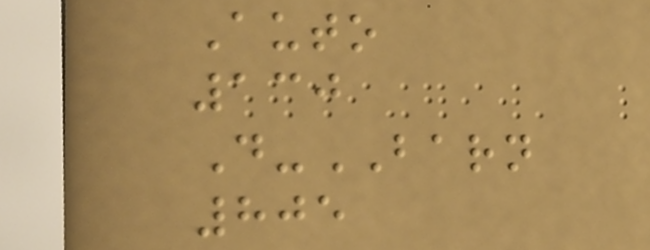Auto
130
D-BARN
805
